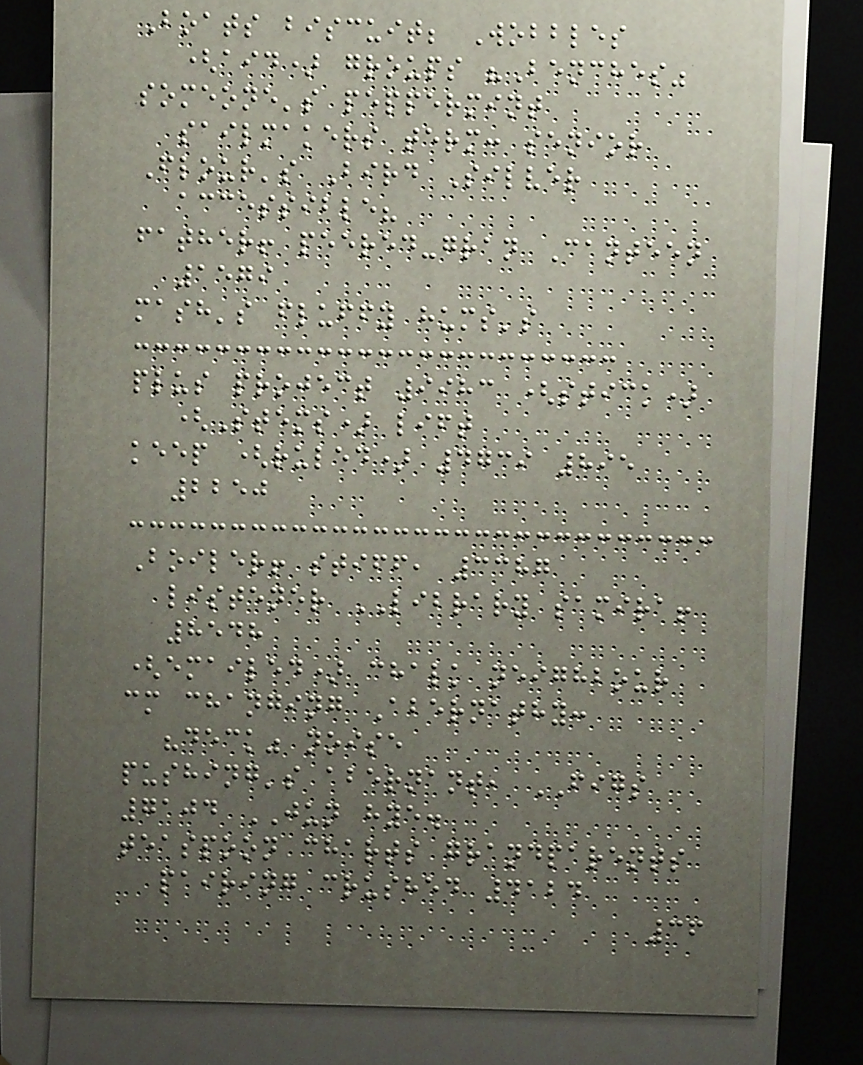Boats biscuit; Wobbles
(aid) groups "Benches"
someone's peppermint
sailmakers term: senior
Flour's Bird Silver
accessible?
father! peered-gran Canteen
1579
mash's fluffy hums's
plus project 9983 (stick)
(Stems) lift
keep (ruled) 4739 895
2250
Boiler! stiff, 3387
listener LIBRARY samira!
8548
(emailed) chalk neighbour
cm changing Abernathy:
"deck" noise
pushing's abernant, FIGS
7104 JUN hye.
teaspoon charts grandparents
pairing crushed 4124
36
